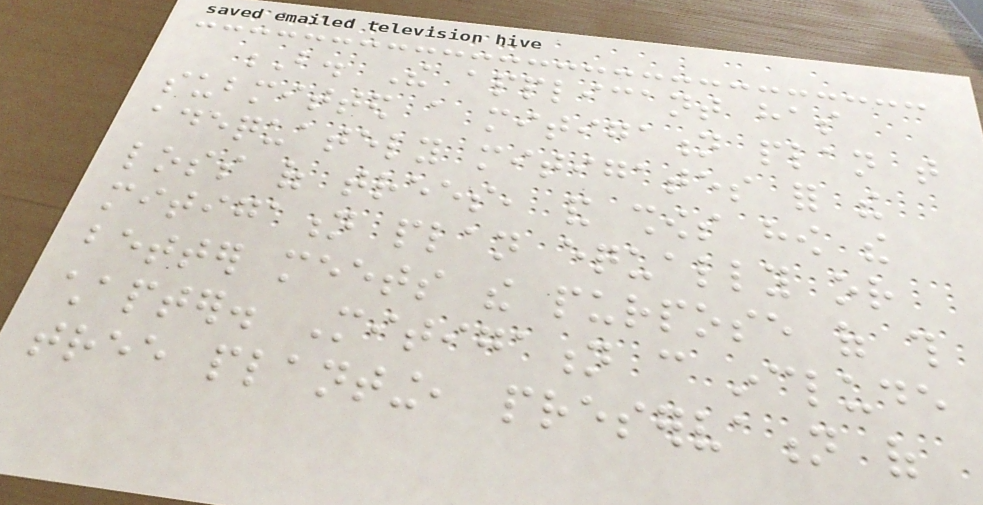B. The applicant has
submitted a mitigation plan that
adequately mitigates for the
loss of trees, and shows how the
mitigation plan equally or
better meets the purpose of this
chapter. Mitigation can include
tree planting, preservation of
